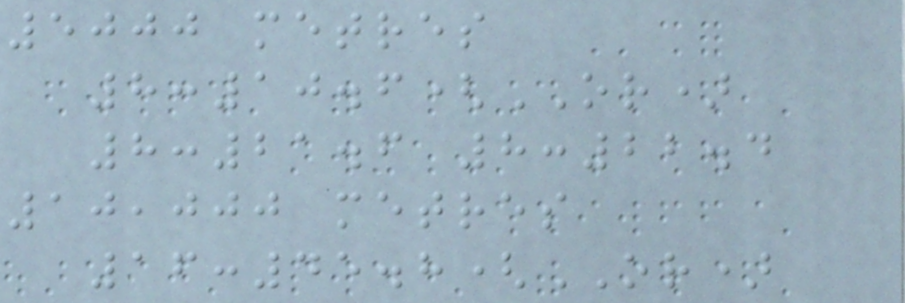5000 metres
8:10.6(OR)
8:21.6 8:22.4
10,000 metres
16:45.8(OR)
